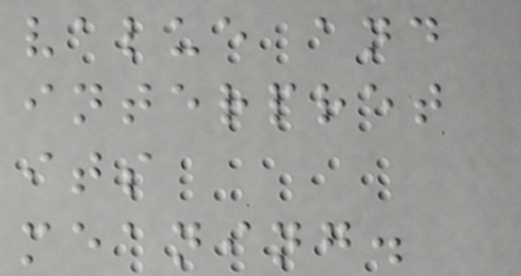value and
interpret
its
meaning.
